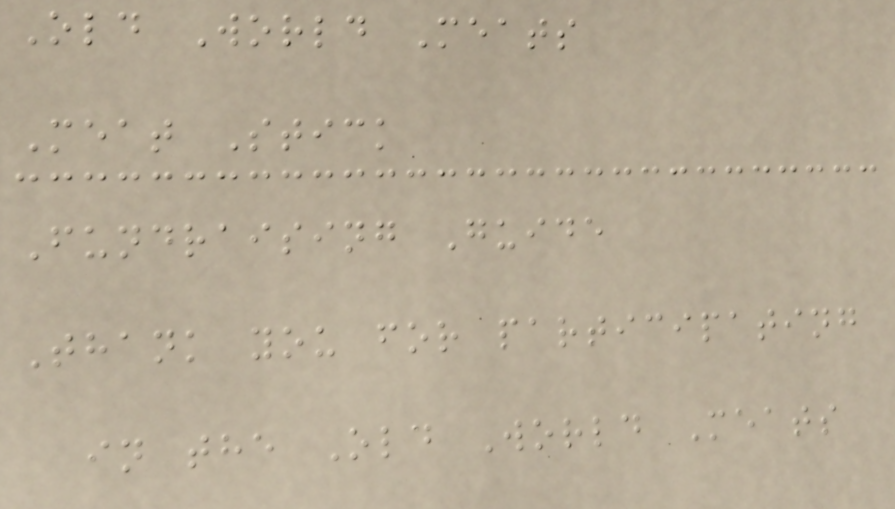Old World Meats
Meat Stick
Fundraising Guide
Thank you for participating
in the Old World Meats
